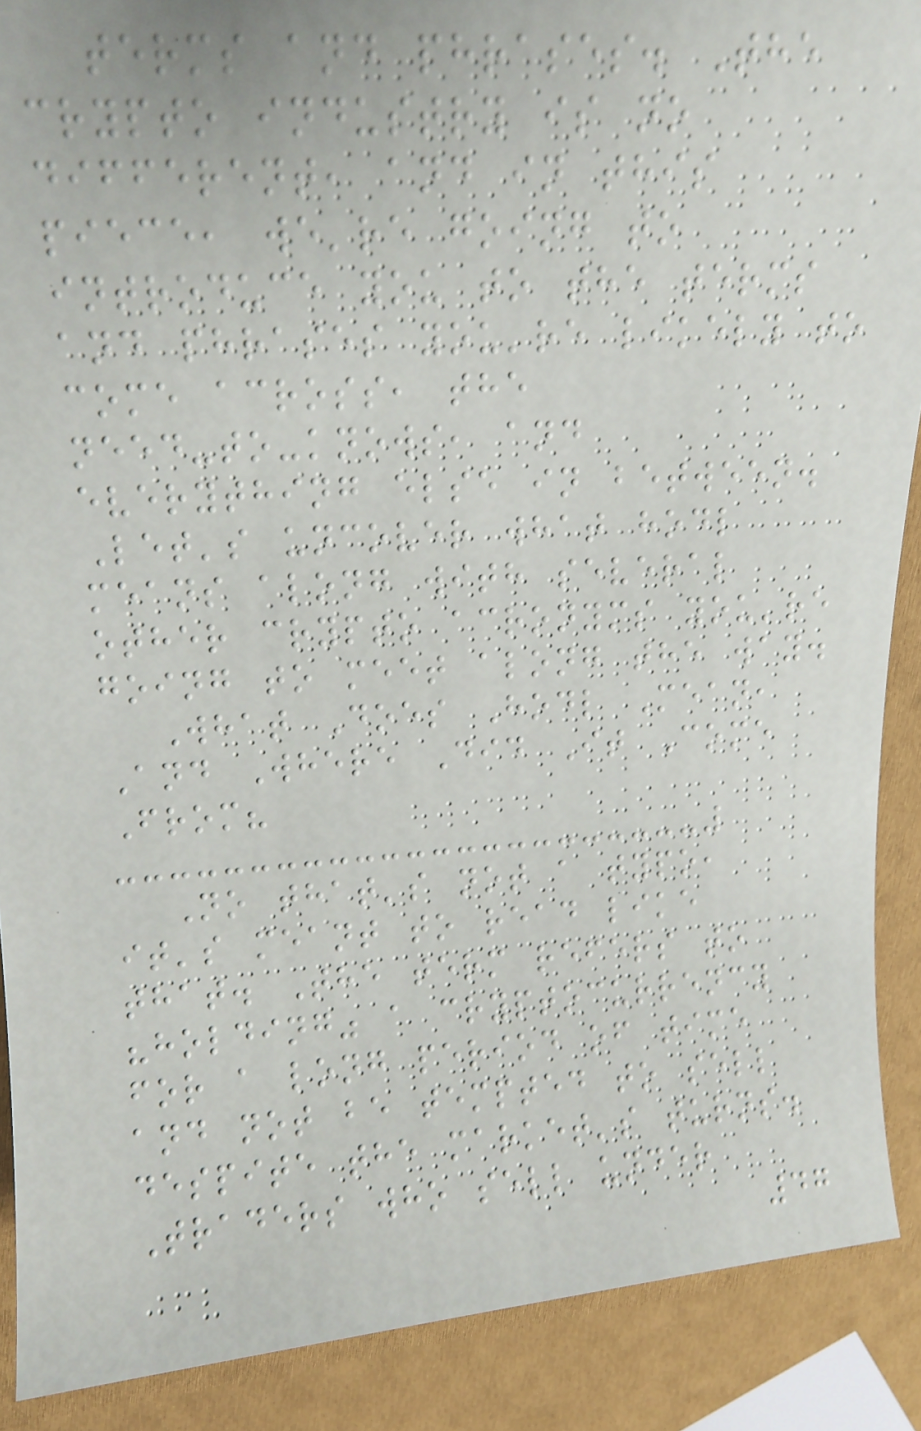terms and phrases. The
crypto industry is no
different, and in this
piece, we're going to
introduce you to the terms
and phrases you're likely to
come across, the
need-to-knows, and
everything else in between.
Let's uncover what hodl
means along with several
other crypto acronyms you're
going to meet along the way.
What Does Hodl Mean,
And Where Did It Come
From?
No that's not a typo,
it's meant to read like
that. The term refers to
"holding" a cryptocurrency
for a long period of time
and not be tempted to sell
despite the market's turns.
Traders who sell under
47
